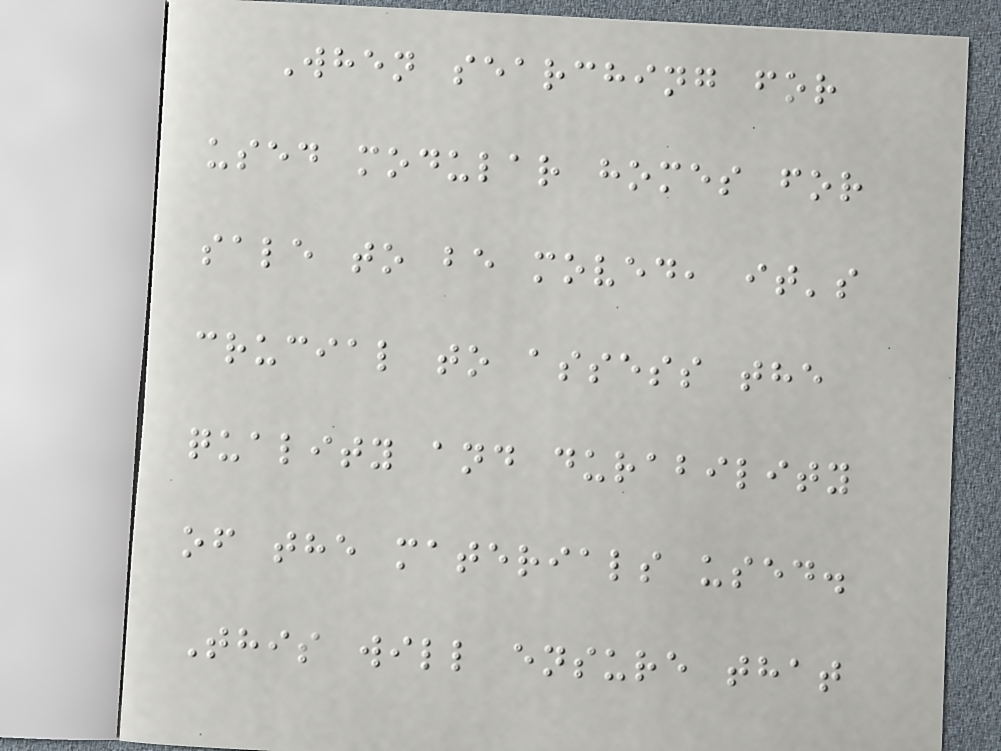When searching for
used modular homes for
sale to be moved, it's
crucial to assess the
quality and durability
of the materials used.
This will ensure that
